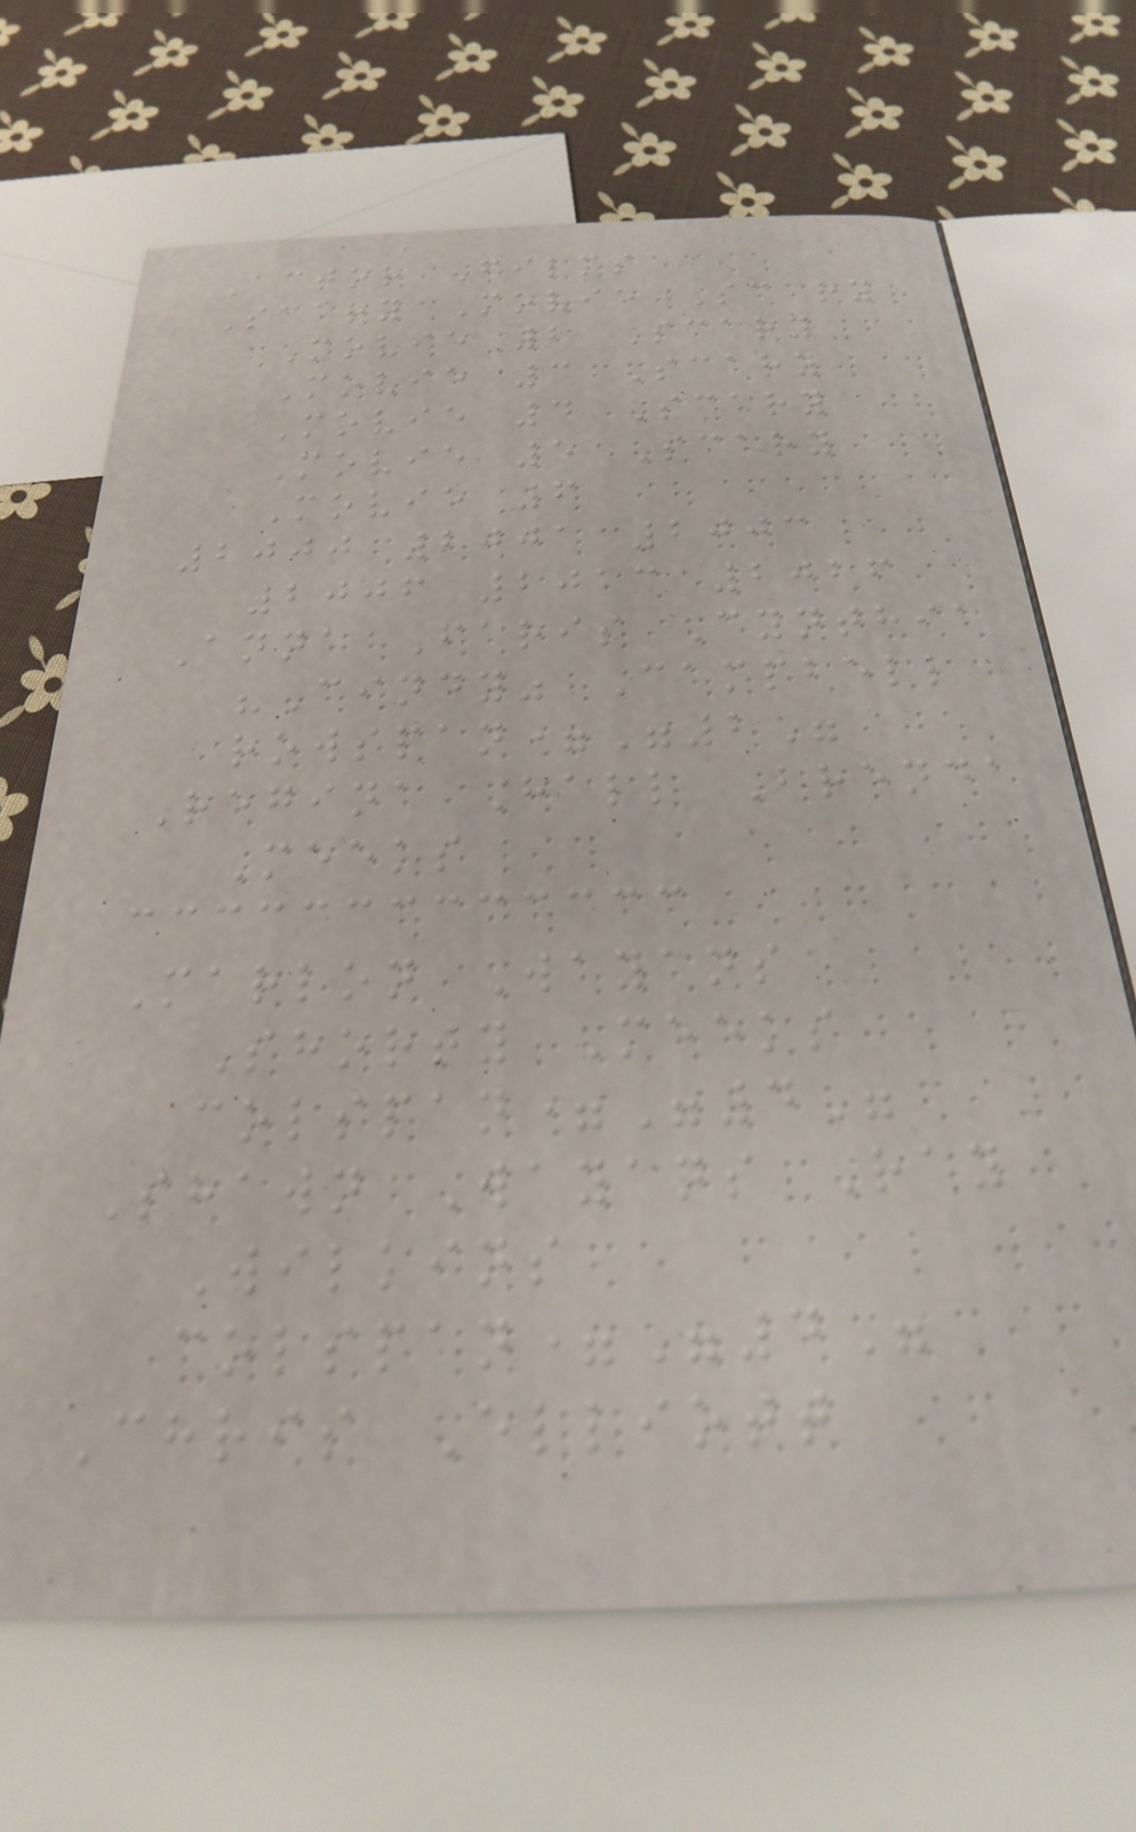Actor Films
Scary Movie Scary
Movie 2 Scary
Movie 3 Scary
Movie 4 Scary
Movie 5 Scary
Movie 6
2000 2001 2003
2006 2013 2026
Anna Faris Cynthia
"Cindy" Campbell
rowspan="2"
Regina Hall Brenda
Meeks
Marlon Wayans
Shorty Meeks
colspan="4"
Shawn Wayans Ray
Wilkins
colspan="4"
Chris Elliott
